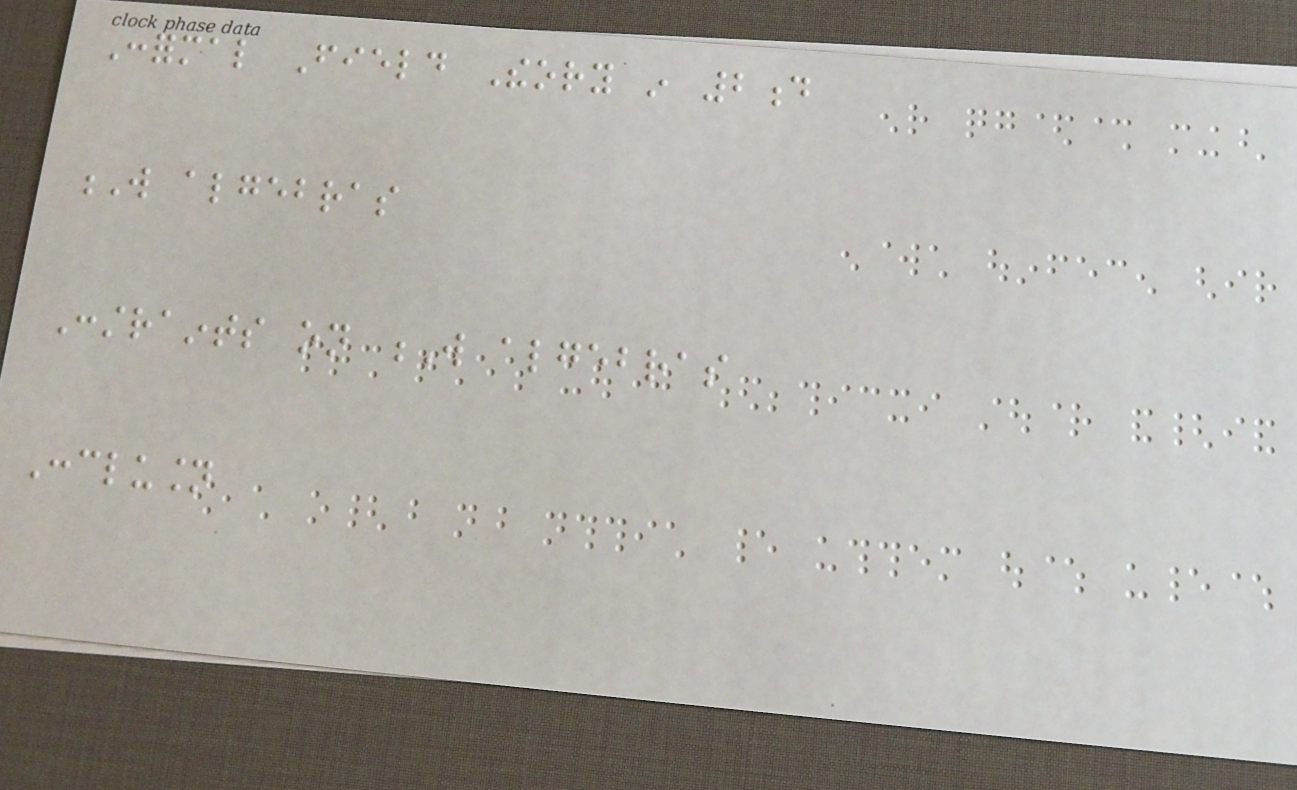Conformal Field Theory in 2d
W algebras
Constraints on W algebras
Conclusion
